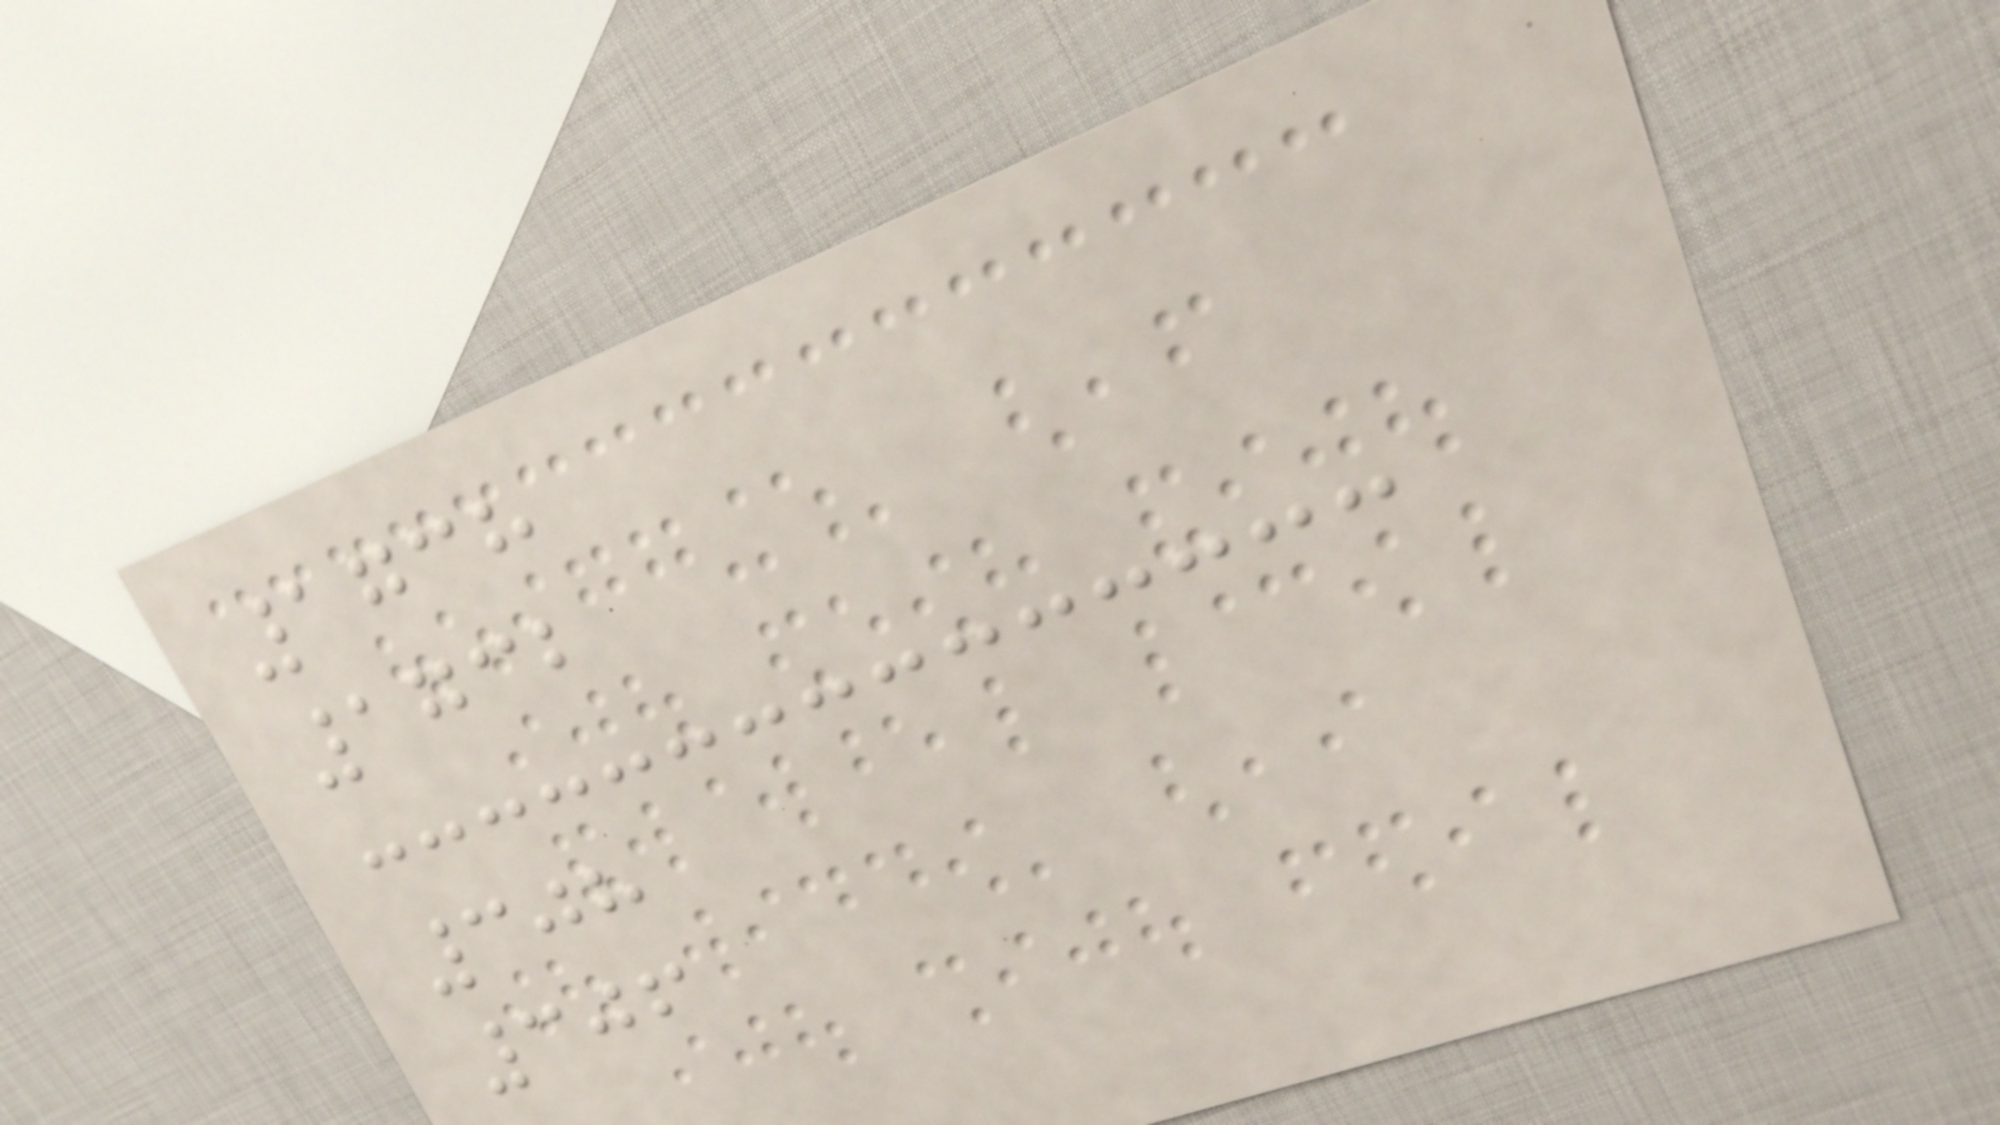1738
1732
308
306
